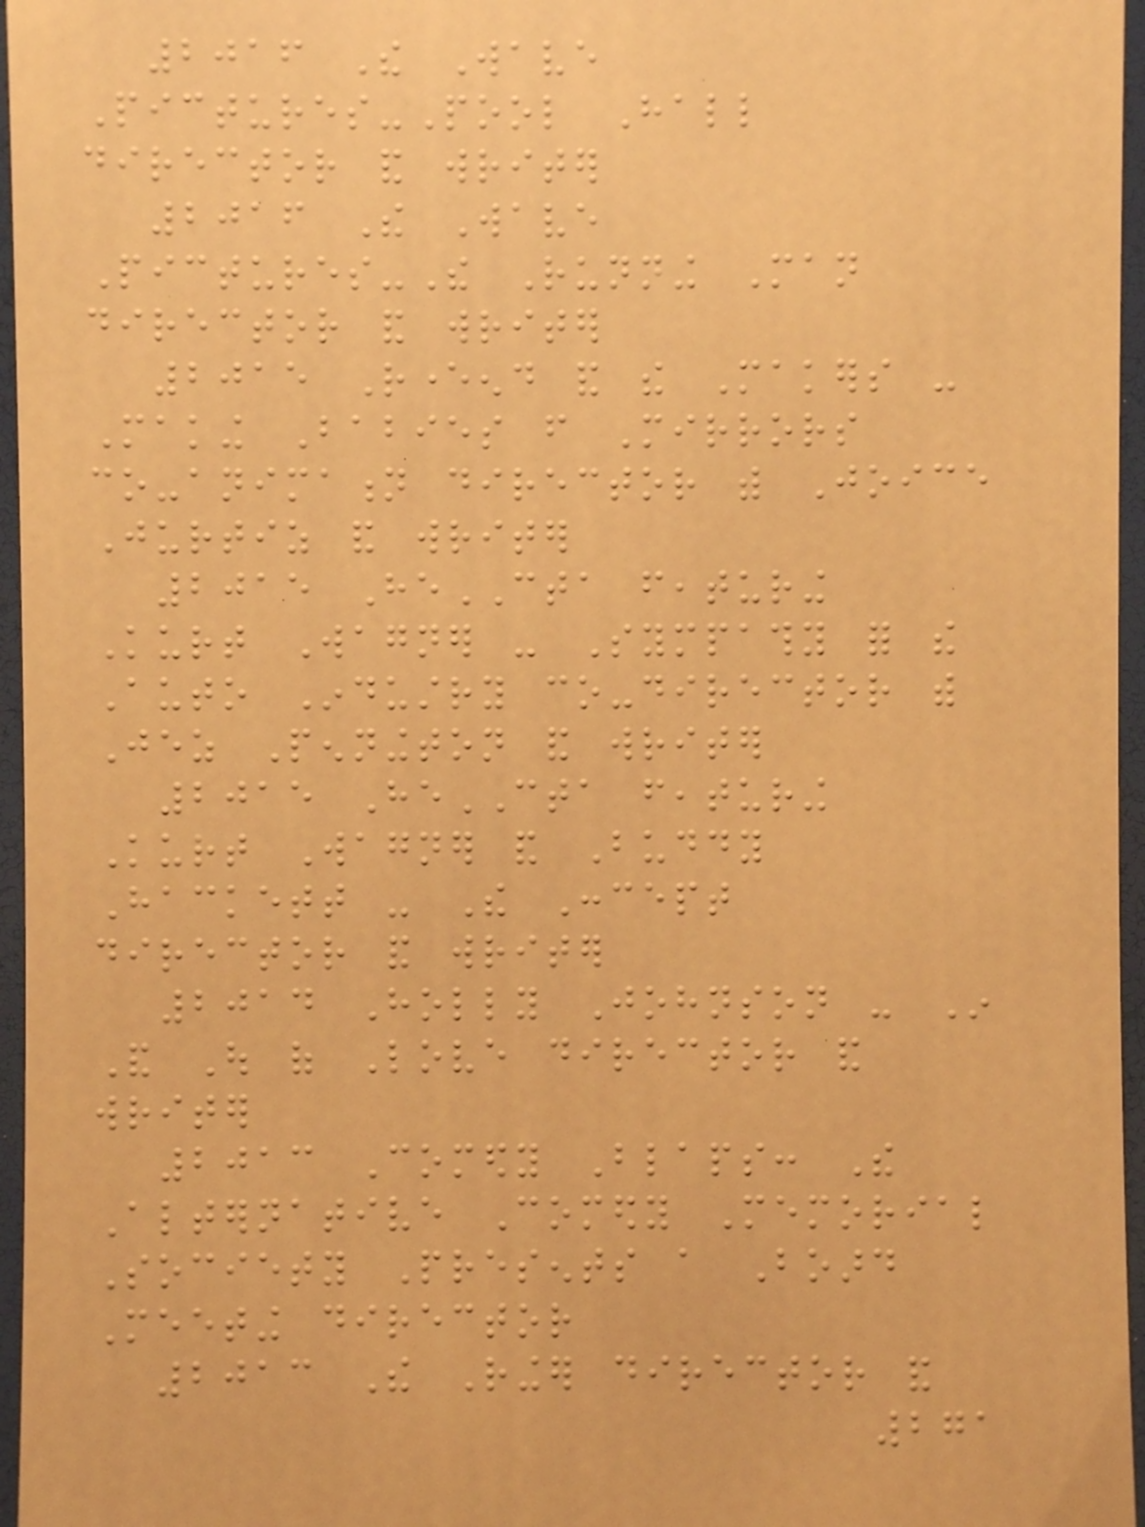2016 The Wave
Pictures-Pool Hall
director and writer
2016 The Wave
Pictures-The Running Man
director and writer
2015 Reverend and the Makers -
Making Babies from Mirrors
co-animation director with Joice
Jurtiz and writer
2015 HeCTA featuring
Kurt Wagner - Sympathy for the
Auto Industry co-director with
Jez Pennington and writer
2015 HeCTA featuring
Kurt Wagner and Buddy
Hackett - The Concept
director and writer
2014 Holly Johnson - In
And Out of Love director and
writer
2013 Comedy Blaps: The
Alternative Comedy Memorial
Society Presents a Board
Meeting director
2013 The Ringer director and
271
